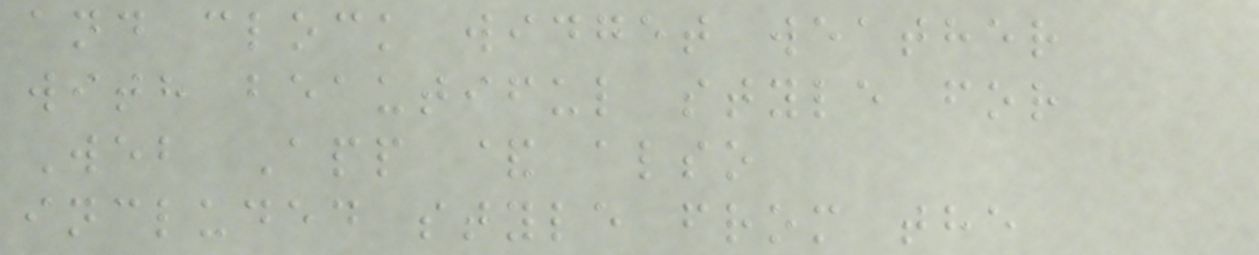and clock widget weather
with beautiful style for
Web App & also
included style from the
